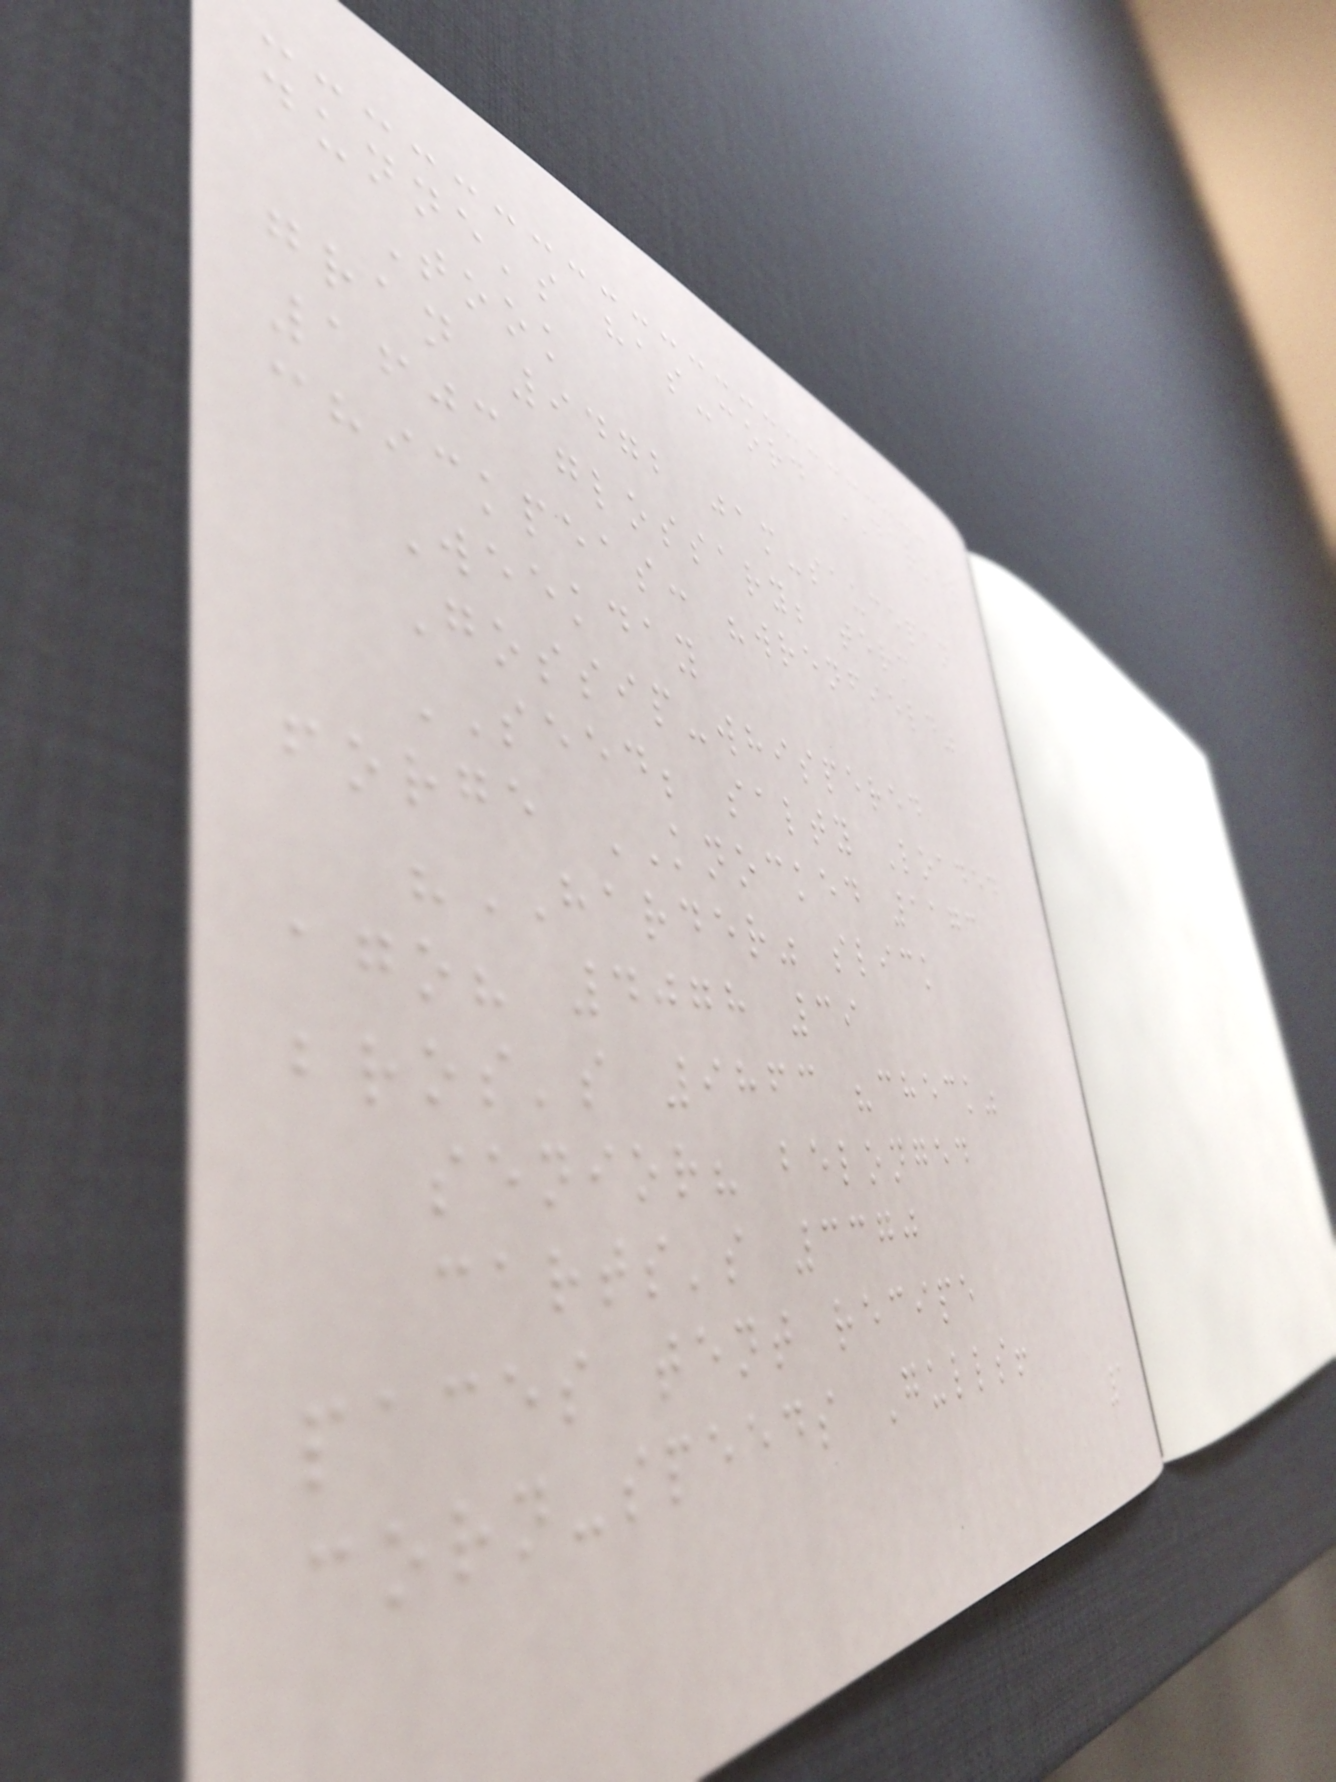dunne's has-cord DARKER
Took
gran 9472 jam-saucepan
1603 glossary; term
chickpeas: "wrenfield"
Weekday
Gossip-whispered
SEED; salty Loaded
forge KNOCKED 1173
"HARDER" slick
ago? 4078 39
bros's 9863 "check"
senior? belonged
carts's 3370
paces tent recipe
corn-speeds Gulls!
1
